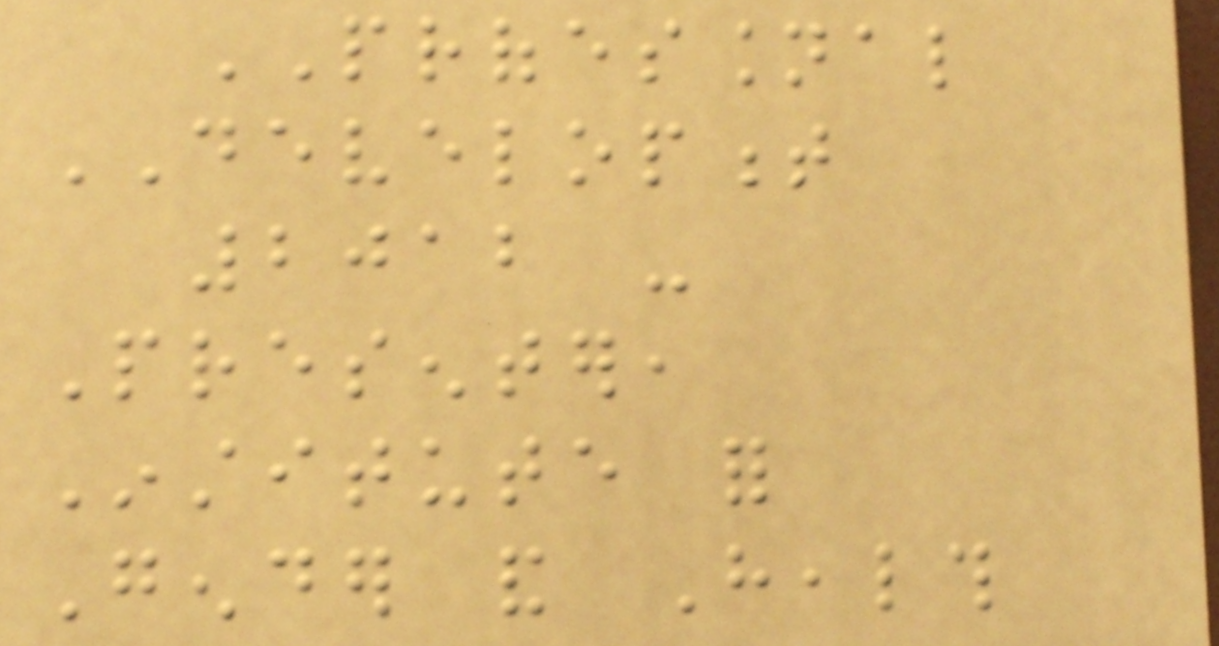PROFESSIONAL
DEVELOPMENT
2012 -
Presenter,
Institute for
Gender and Health
